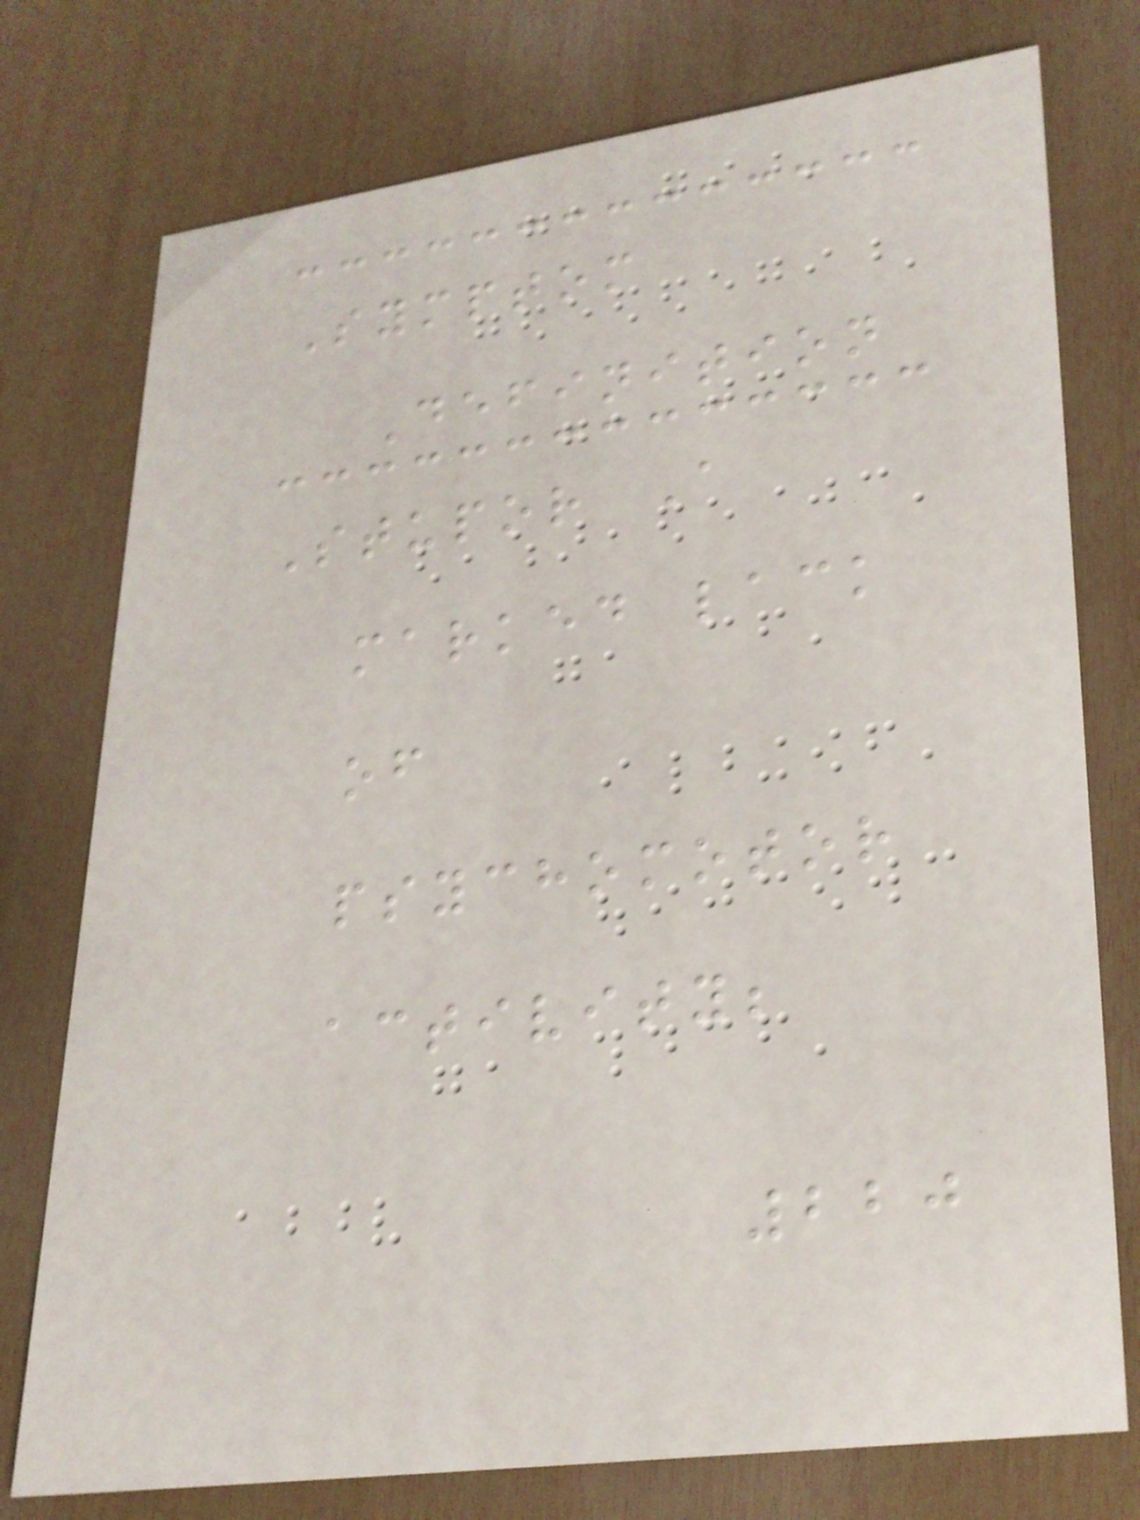Symptom
Definition
Stupor A
marked lack
of
psychomotor
activity;
220
